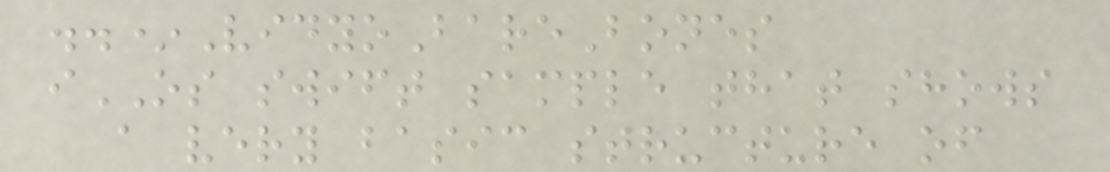..*VidyoBareBones
iOS swift sample that shows
a very basic structure of
